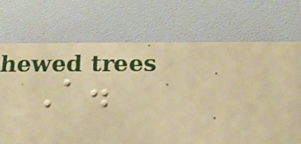A.
